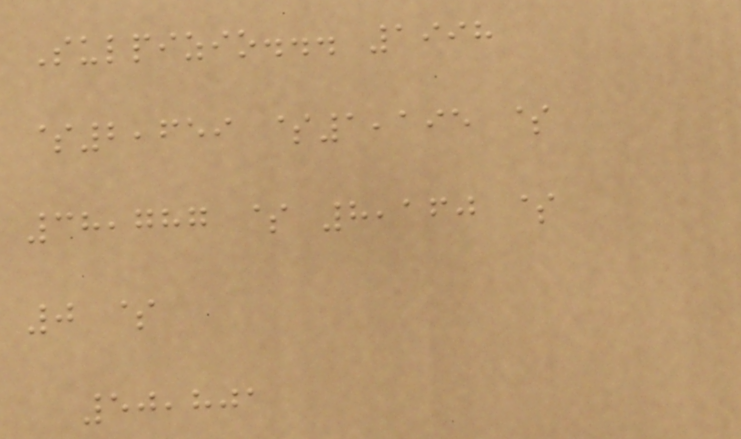Sulpizio... 1998
$2,659 $1,195 $
38,787 $ 8,160 $
0 $
50,801
